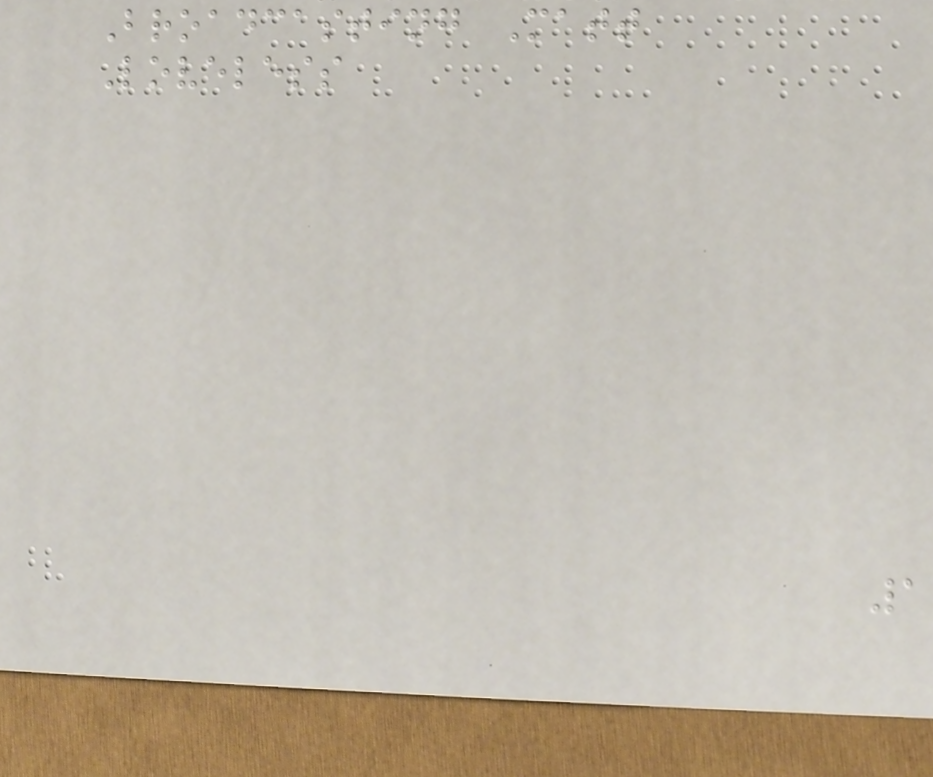Broadcasting Matt
Loveless
1
